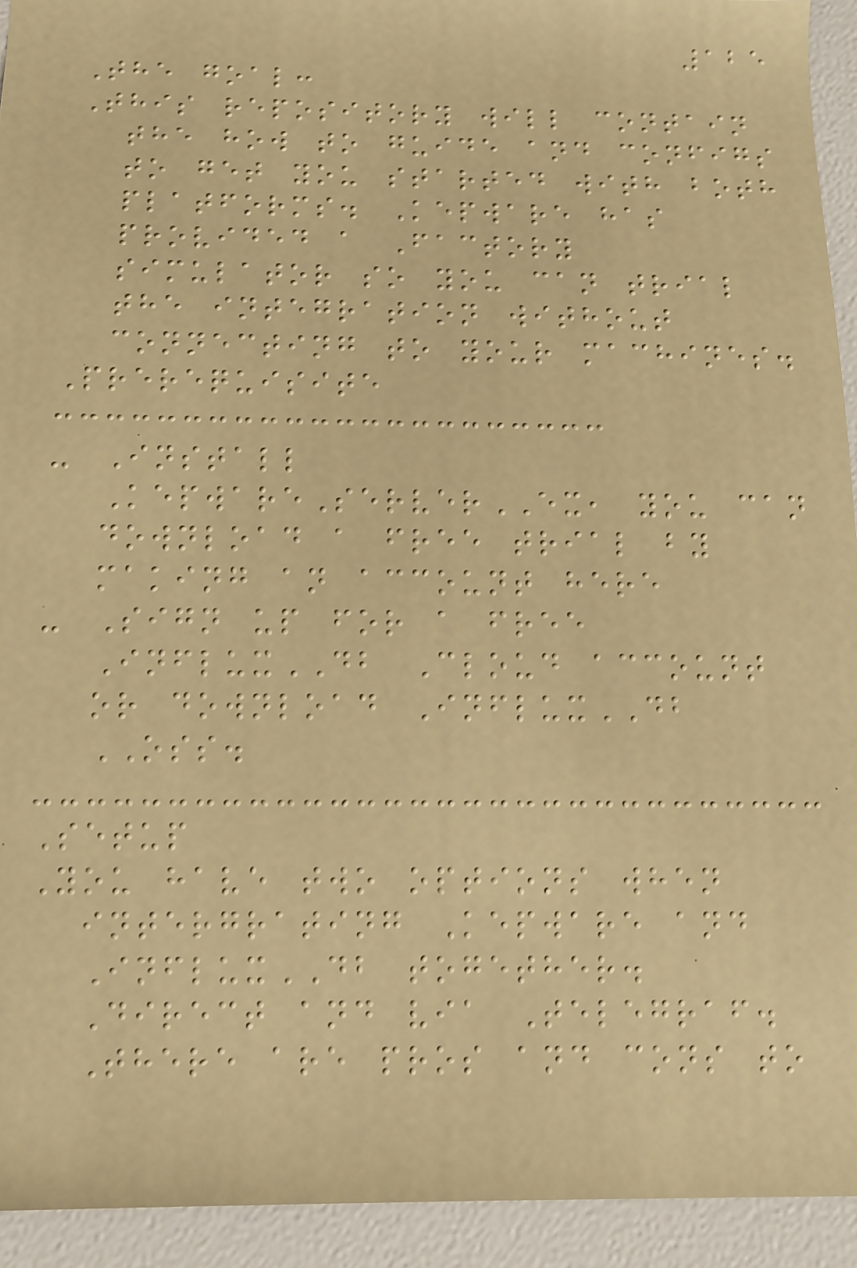125
The goal:
This repository will contain
the how to guide and configs
to get you started with both
platforms. Kepware has
provided a Factory
simulator so you can trial
the integration without
connecting to your machines.
Prerequisite
- Install
KepwareServerEX, you can
download a free trial by
making an account here
- Sign up for a free
InfluxDB Cloud account
or download InfluxDB
OSS.
Setup
You have two options when
intergrating Kepware and
InfluxDB together.
Direct and via Telegraf.
There are pros and cons to
